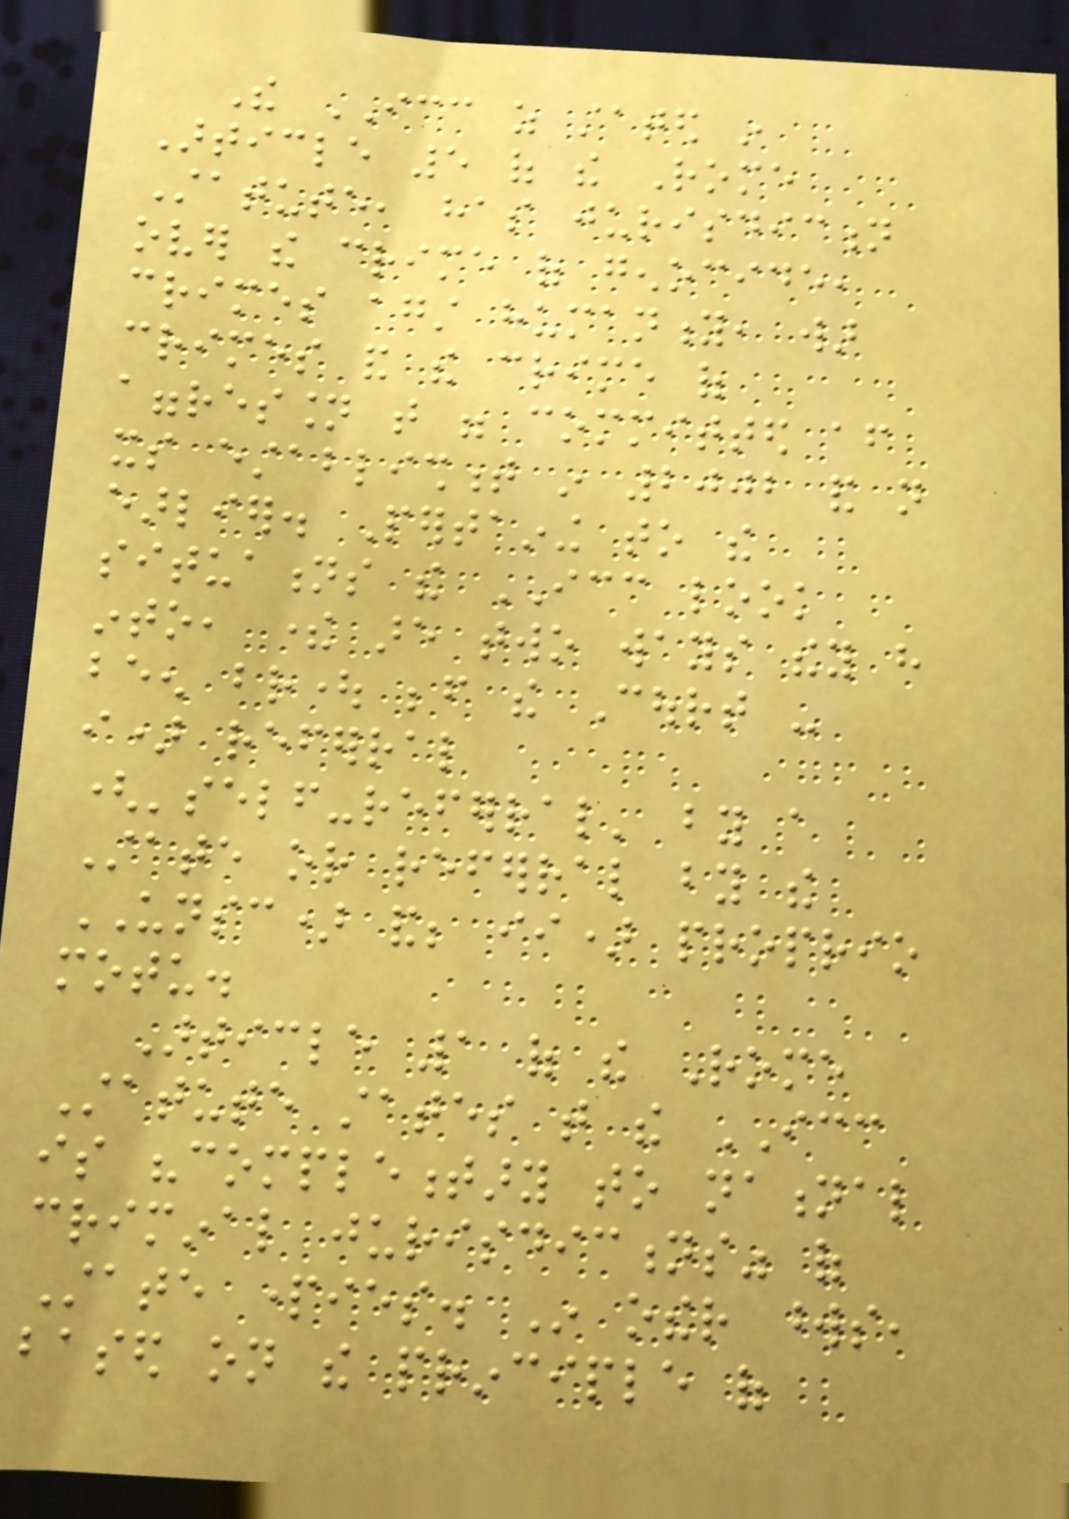The ICC as stated in
Article 5 of the Rome
Statute, has jurisdiction
over the crime of genocide,
crimes against humanity, war
crimes and the crime of
aggression that were committed after
its establishment in 2002 and not
earlier. Pertaining to the
situations the ICC look
into, there are two ways they have
been brought before the Court -
i) referral
('self-referral' by a
State or referral by the
UNSC) and; ii) proprio
motu.
Article 1 of the Rome
Statute states that the ICC
is "complementary to national
criminal jurisdictions" of
State parties. In other words,
based on the principle of
